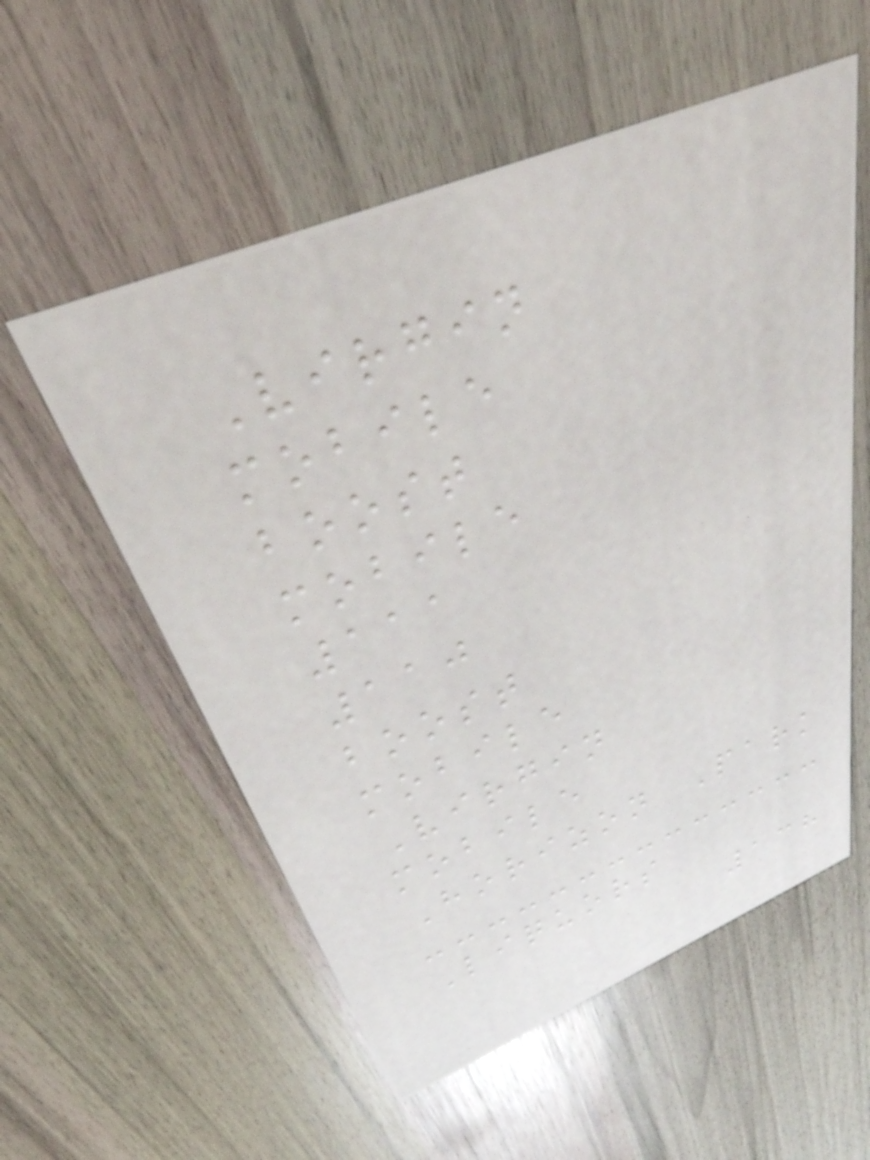Virgin
mobile
boost
mobile
111
110
boost
mobile
Virgin
mobile
Horizon Park
Liquors
138
